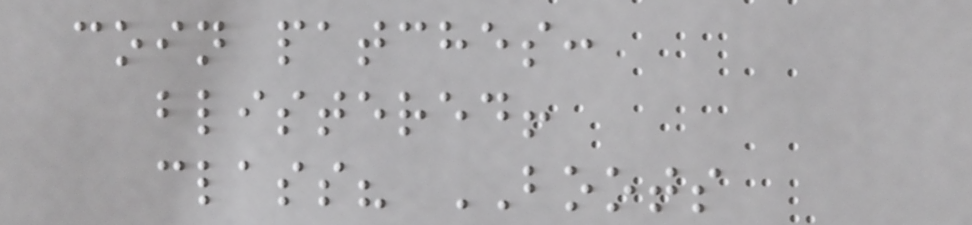coin patches:
blistered!
class? BOOTS
